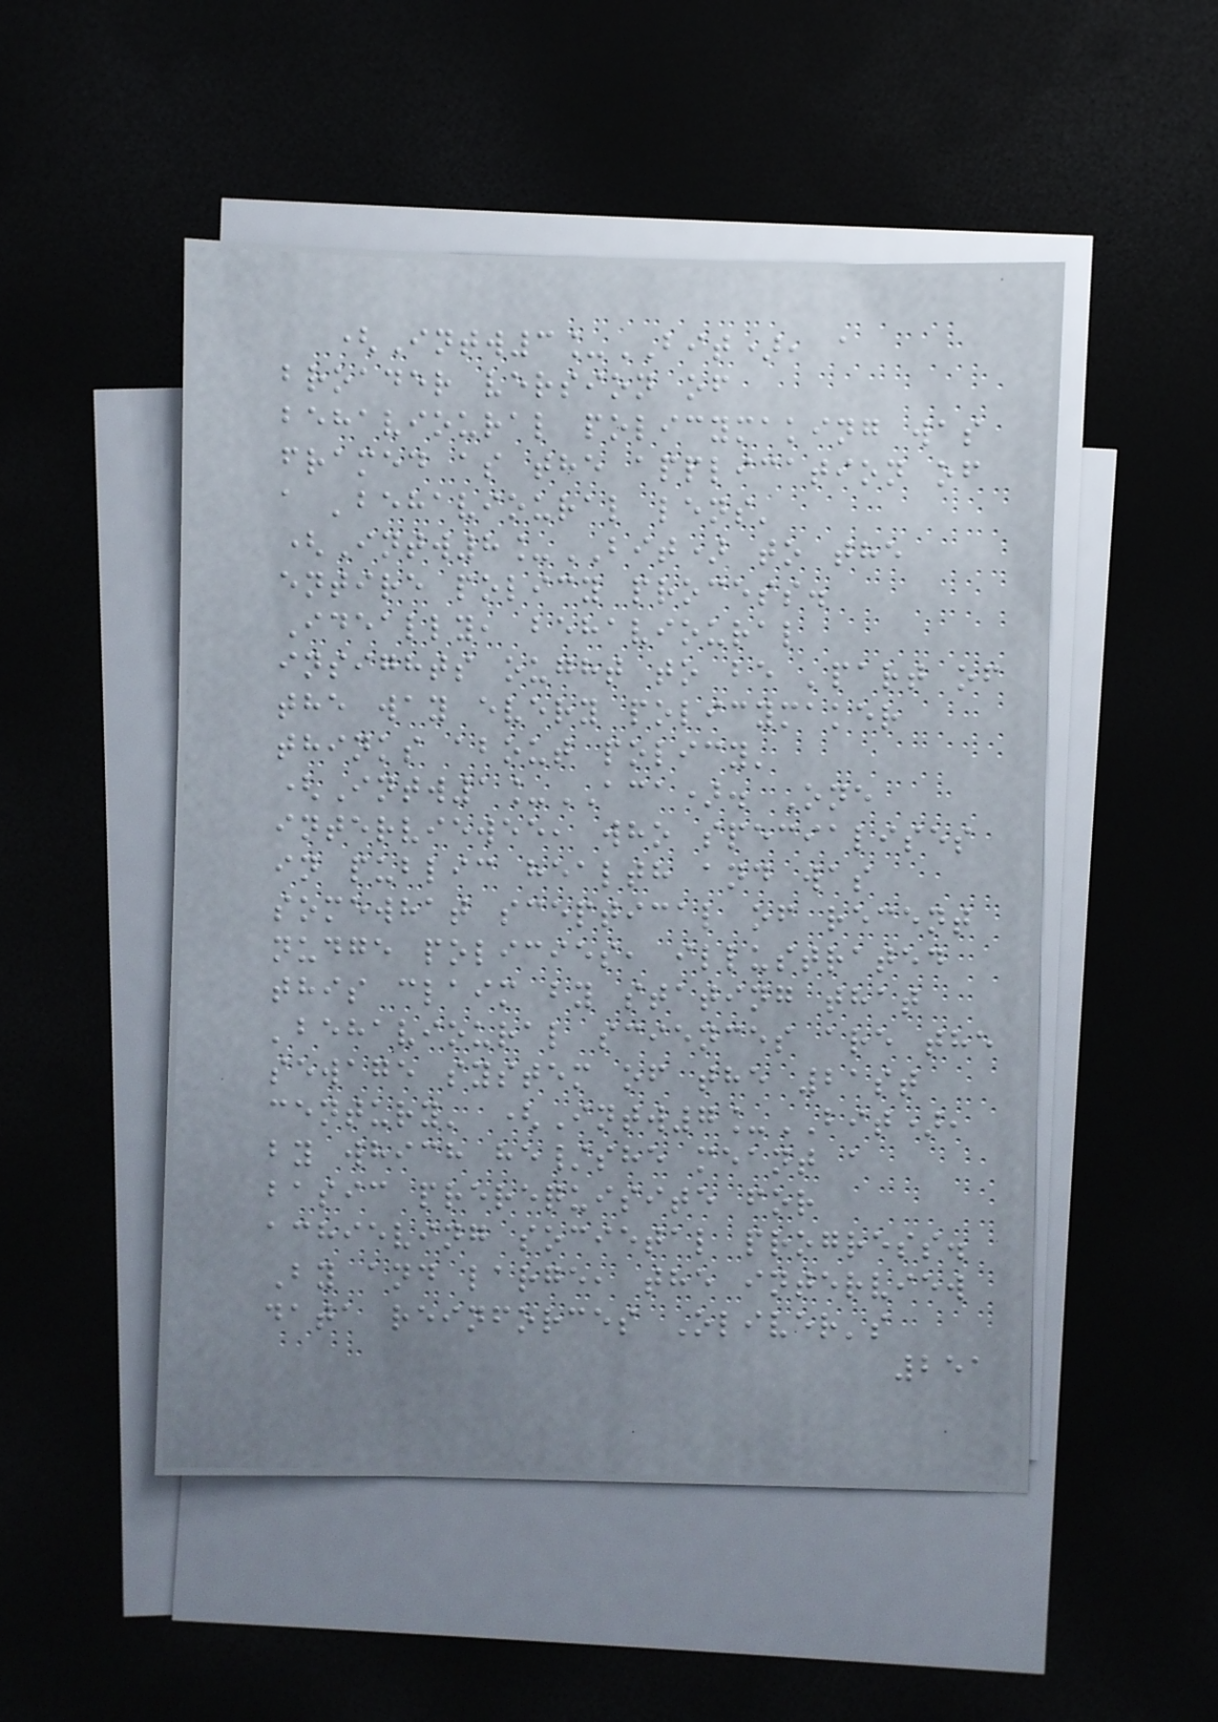(Intw3_BIT), a
broader version of
behavioural policymaking was
framed as the application of
a 'behavioural lens'
(Intw8_BIT) to the
entire policy process.
Ideally, behavioural
insights ought to be 'part of
the way every policymaker
thinks about policy'
(Intw1_ACA). One
interviewee, who specialises
in public health and was
somewhat sceptical of recent
nudge policies, illustrated
this claim by stating that
'behavioural sciences are the
sewage system of the 21st
century' (Intw7_BIT),
by which he/she meant a
basic prerequisite for
achieving societal progress.
By and large, the interview
data reinforces Oliver's
251
